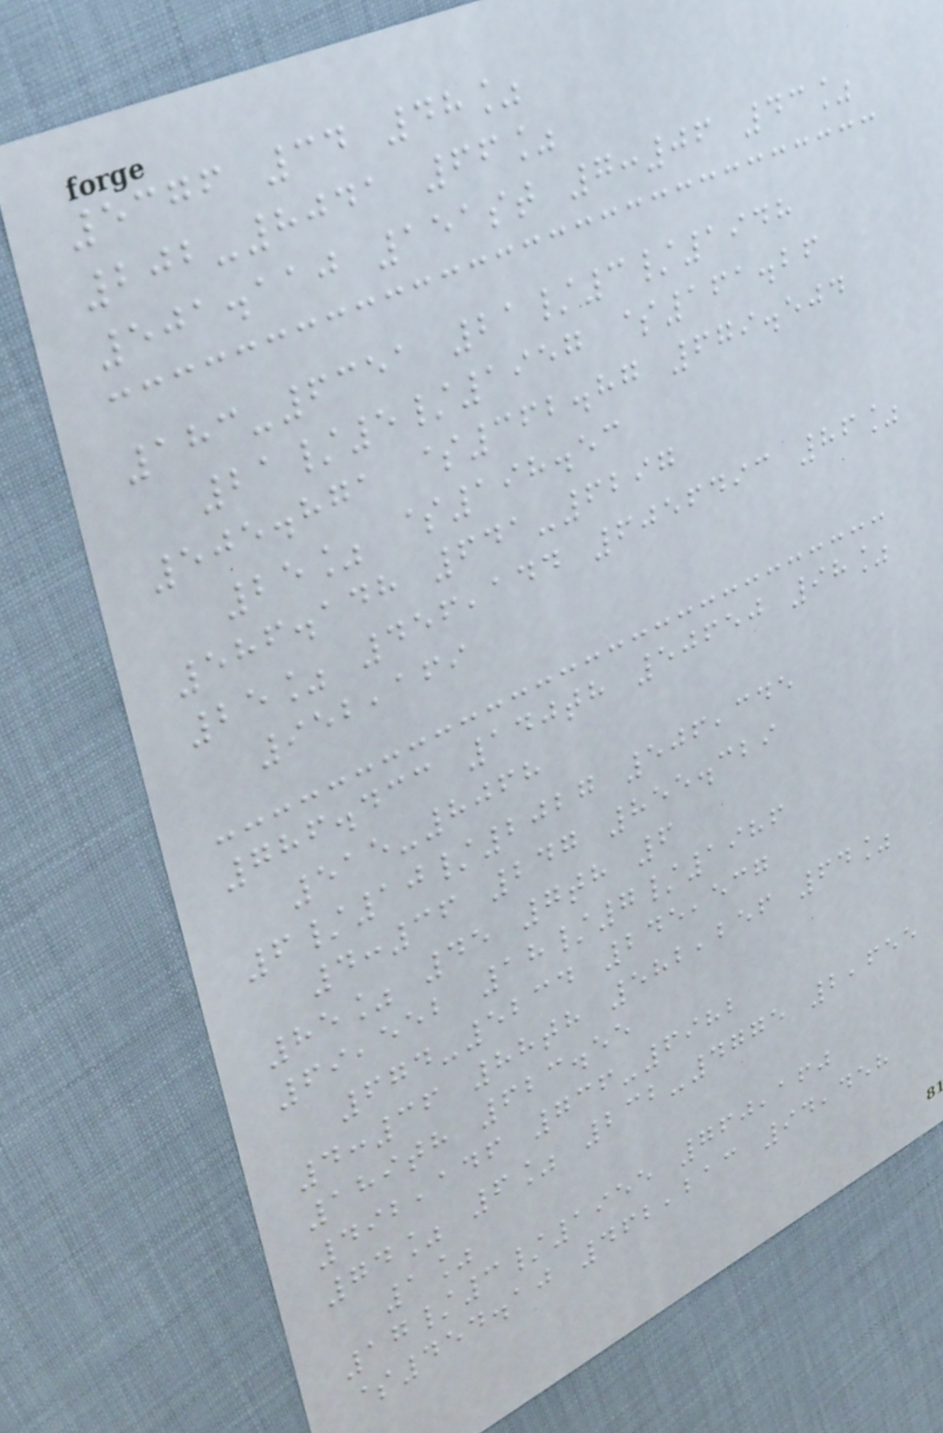5376 34 48%
202-8041 66%
501.110 151st 7:06 43%
183-6351 21/3/1948
21/5/1957 $161.26
505.871 $362.87 679.504
25% $198.53
586.148 641-6297
25% 456,144 6056493 86%
952,169
786.433 140th 50650 98%
515-8068
6/10/2027 506,345
4:36 247 855.329
85% 45 7th 6
69,552 18/7/1986
674-5234 245,537
4:36 88th 582,256 64%
189th 623.55
492,146 736-6982
74% 6% 232-4775 2,655
1%
17/3/1955 760,160
$454.10 462,213 94,458
